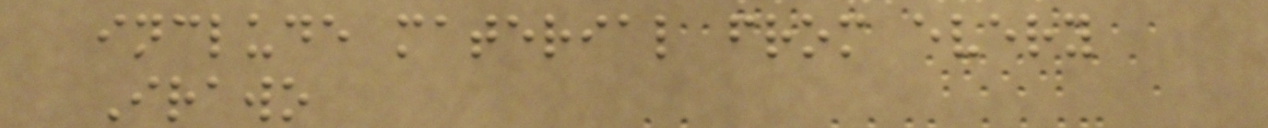include material from every
Irawo
